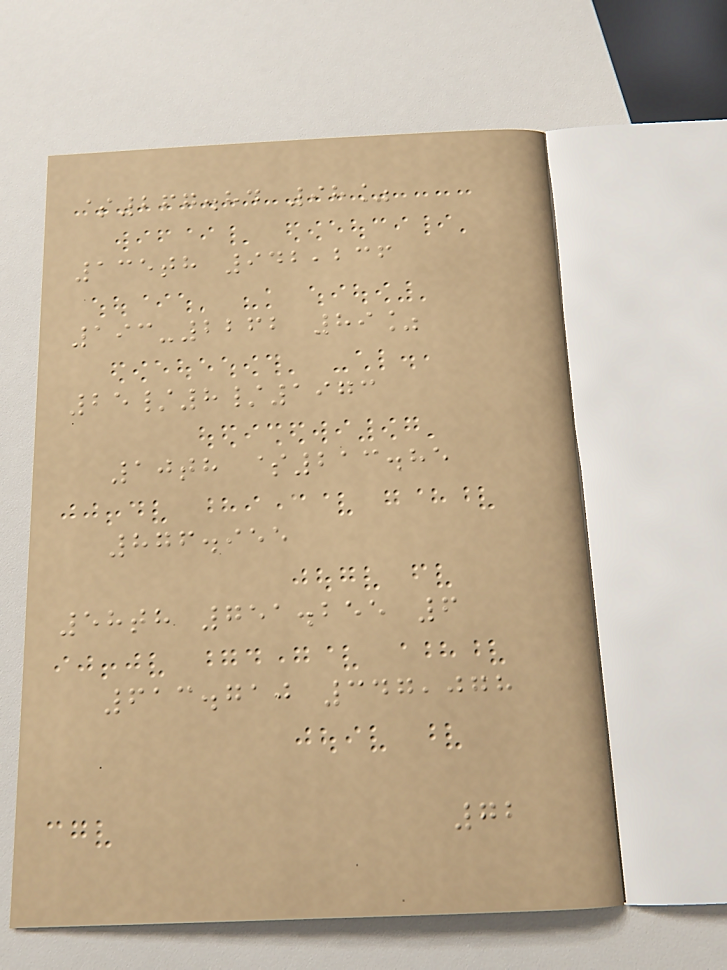$267.84 98%
135th 942,236
193-2262 89%
25/8/1973
10th $213.85
876.955
58th 751.255 6
613.710 347,078
72
